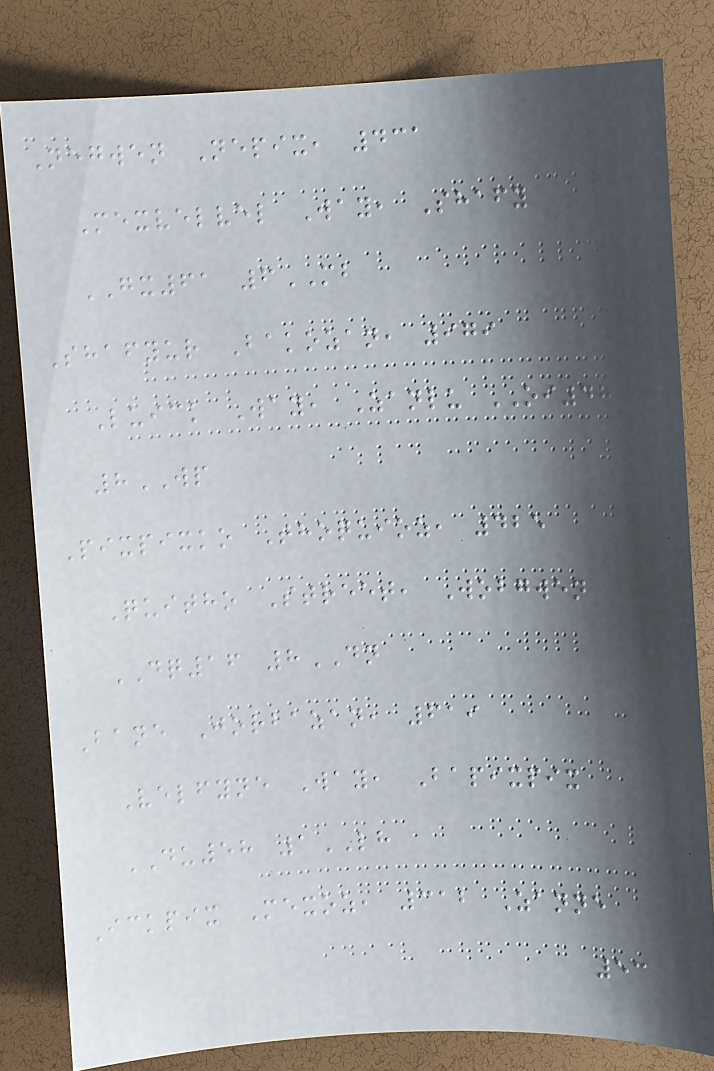Negwen Nepix, 431
Mexvelvel Way, Shafy
GX61 6MB
Shafyur Bakozan, 979
Luick Way, Zanlu OI48
8WP
Pixpixko Thoquioz, 425
Quitho Street, Wobgwen
DQ16 8DN
Bane Jorbazan, 619
Velfyne Way, Bapixpix
DU58 1LH
Ickpix Mexoz, 312 Zanne
53
